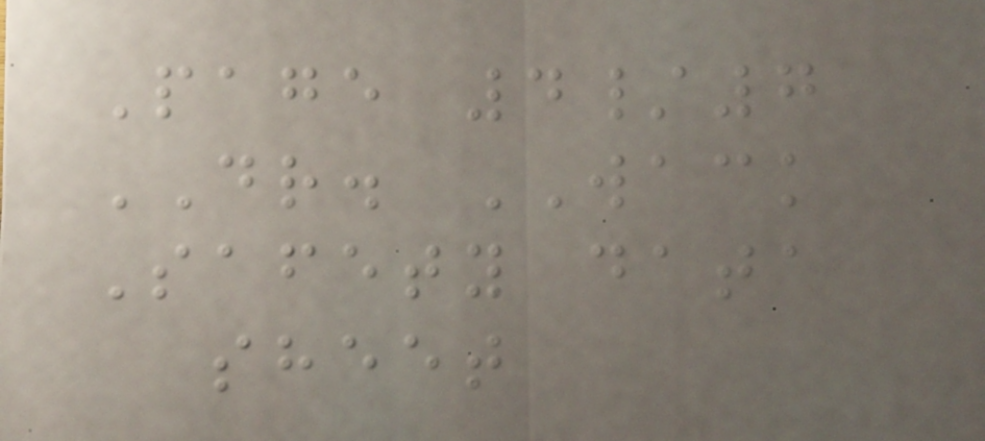Page 4/7
DR. WACK
Safety data
sheet
